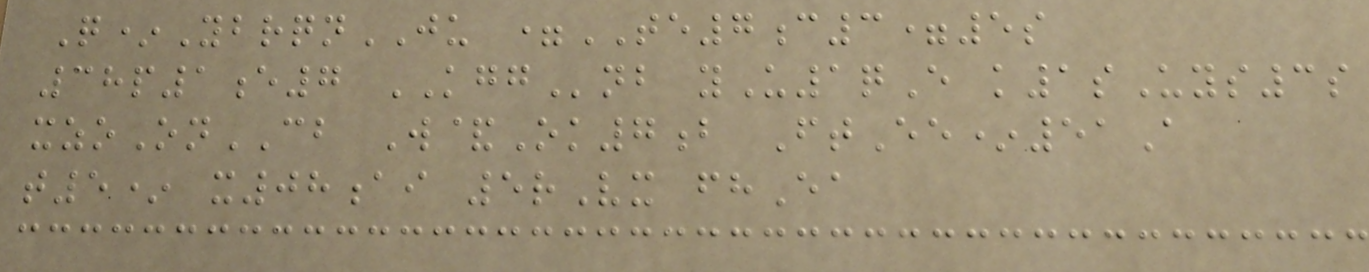Q*YbrqnJU =TE7c3=5s
38p1e7 KGGnb yU1qE k1sUys3s
xzoOnCB W&Ok7b FtEe*51A
t5* x08ai 5rVx fhEa
